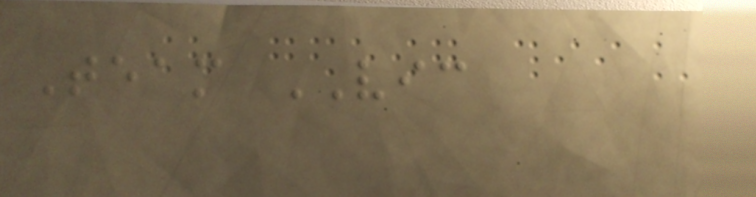Team VIC
